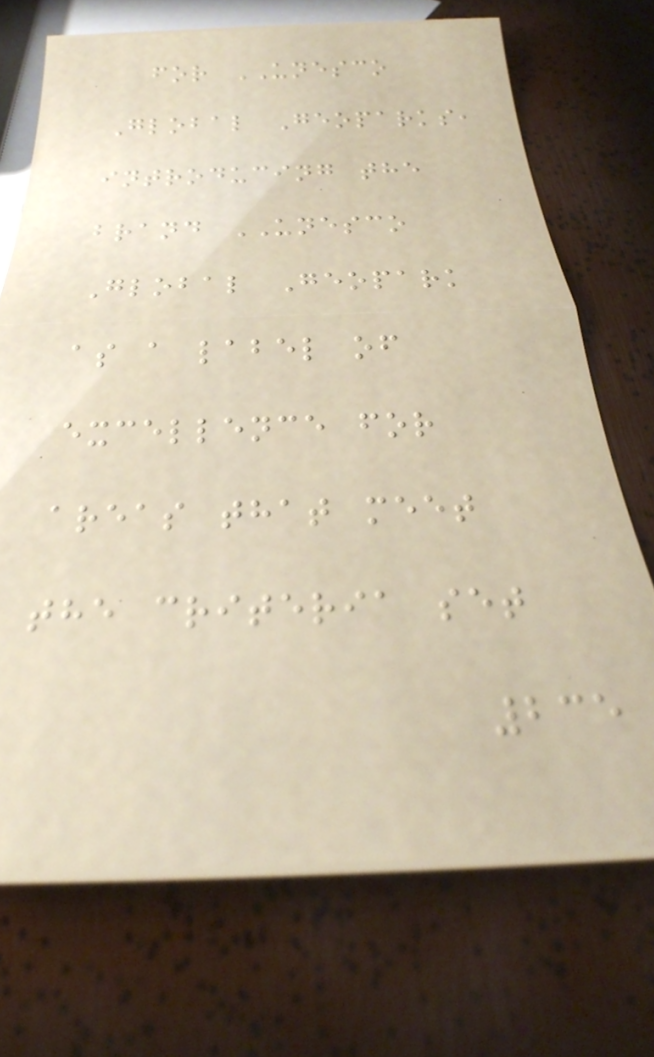for UNESCO
Global Geoparks,
introducing the
brand UNESCO
Global Geopark
as a label of
excellence for
areas that meet
the criteria set
235
